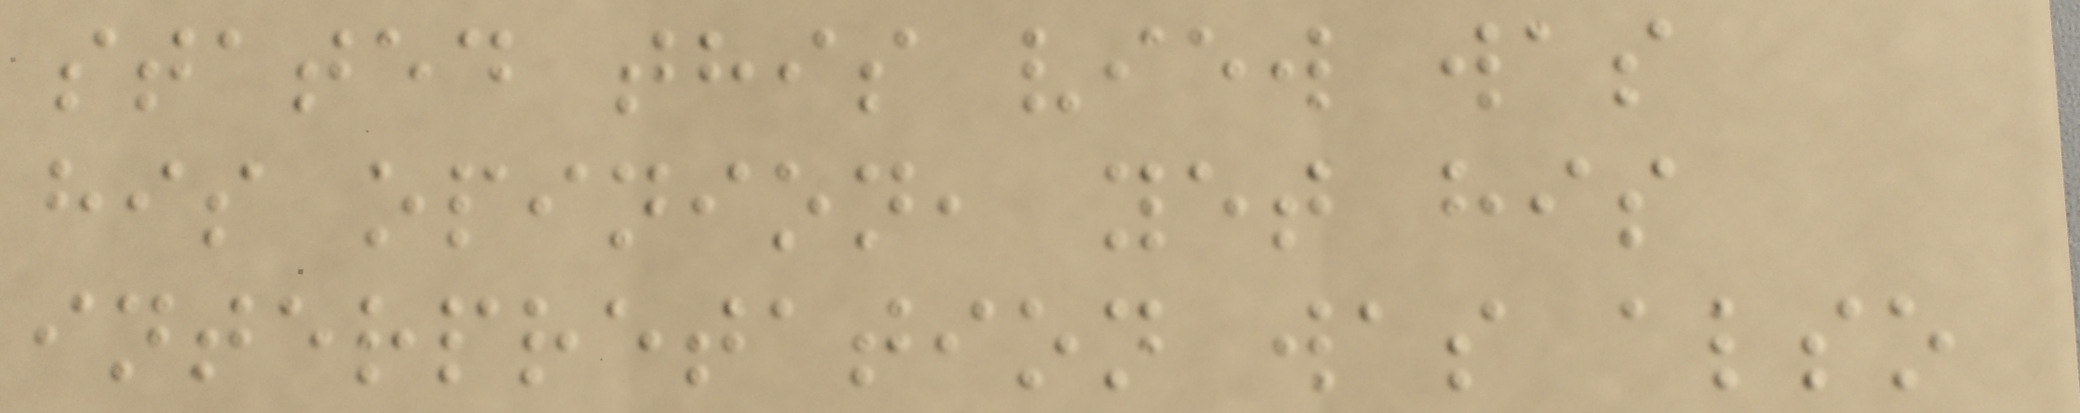stated this view was
his opinion, yet his
interpretation was also
